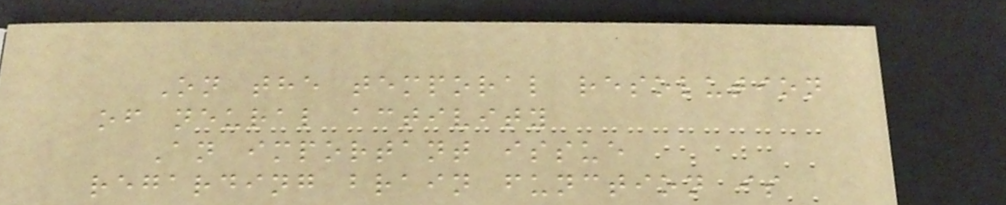On the temporal resolution
of neural activity
An important issue
regarding brain function is
